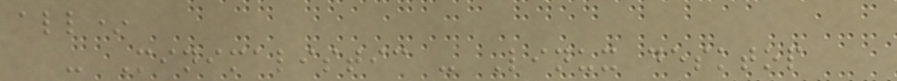all*
- Minimalistic - Linux desktop
